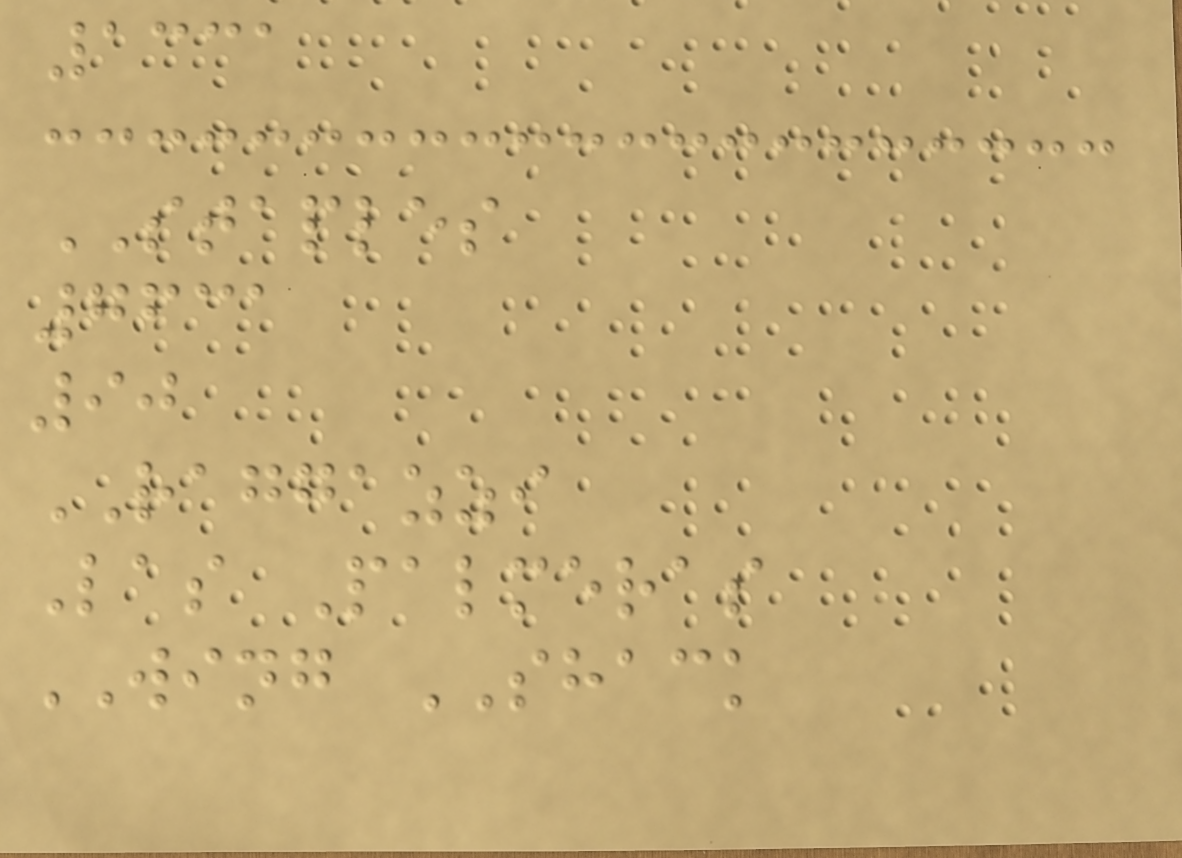1331
STAPLES
7631
90
RAGGAZZI
Las Palmeras
WING SHACK
